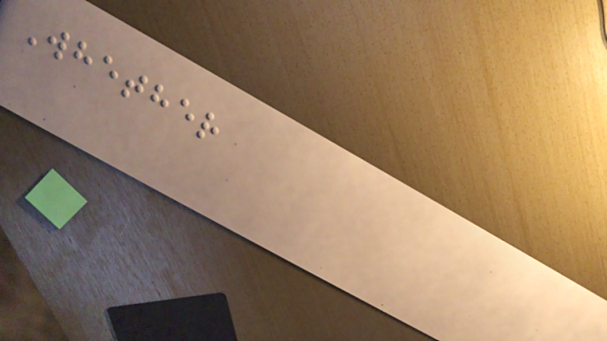Whether
